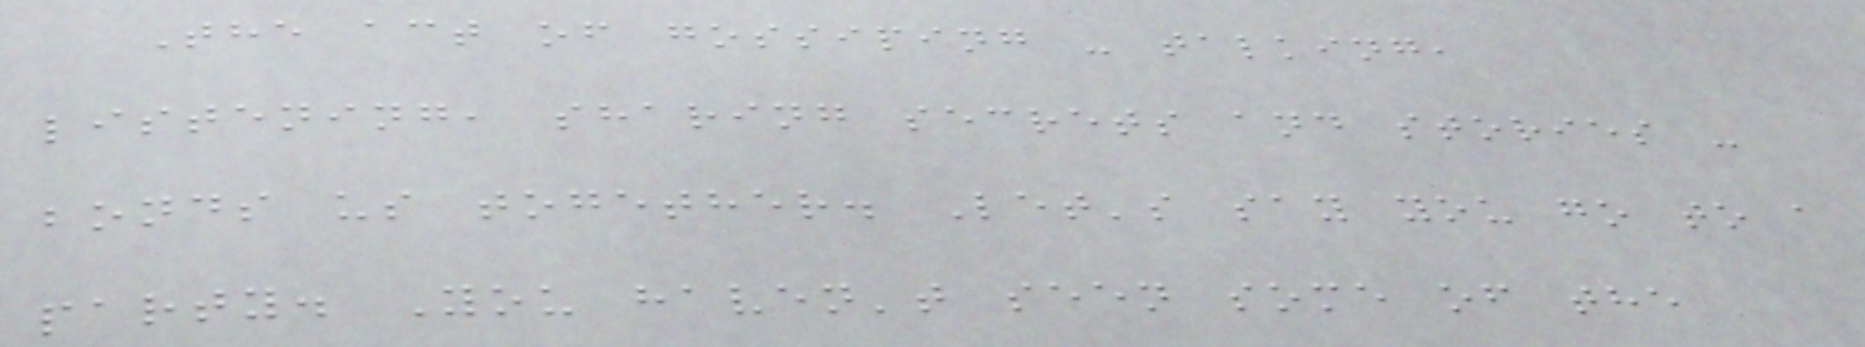The act of gossiping - talking,
listening, sharing secrets and stories -
bonds us together. Let's say you go to a
party. You haven't seen some of the
